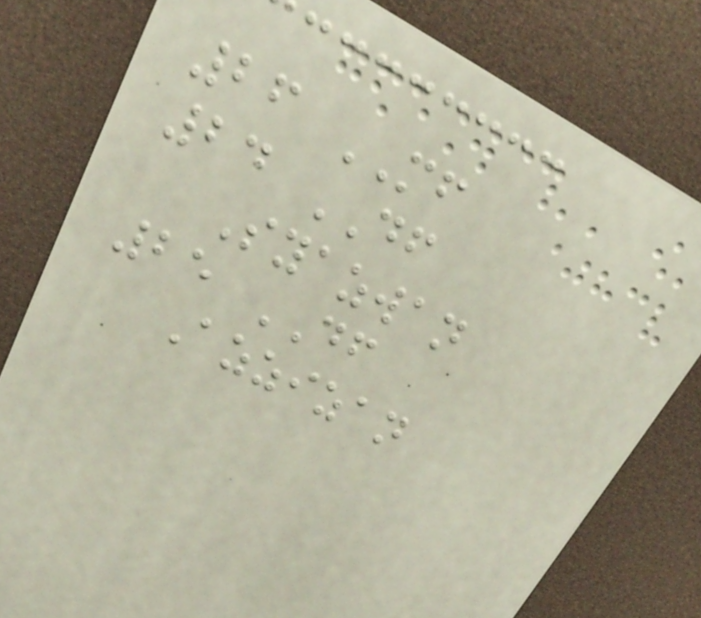26 MF
24 DF
Syazwan
25 DF
Azzizan
